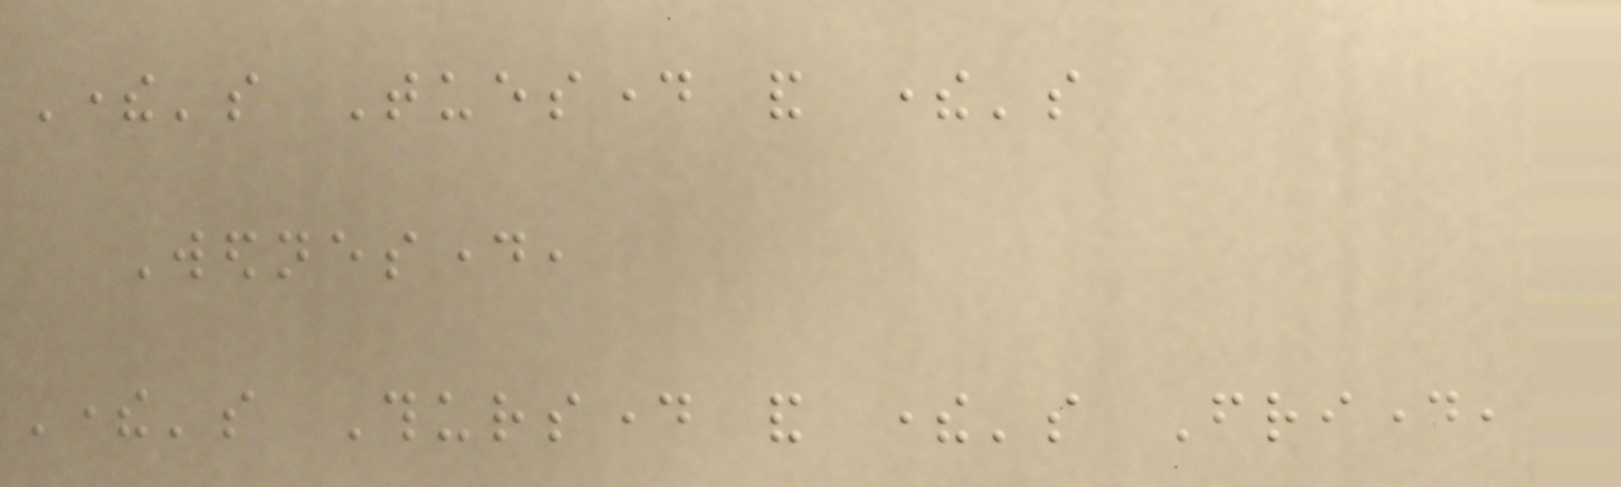There's Tuesday and there's
Wednesday,
There's Thursday and there's Friday,
